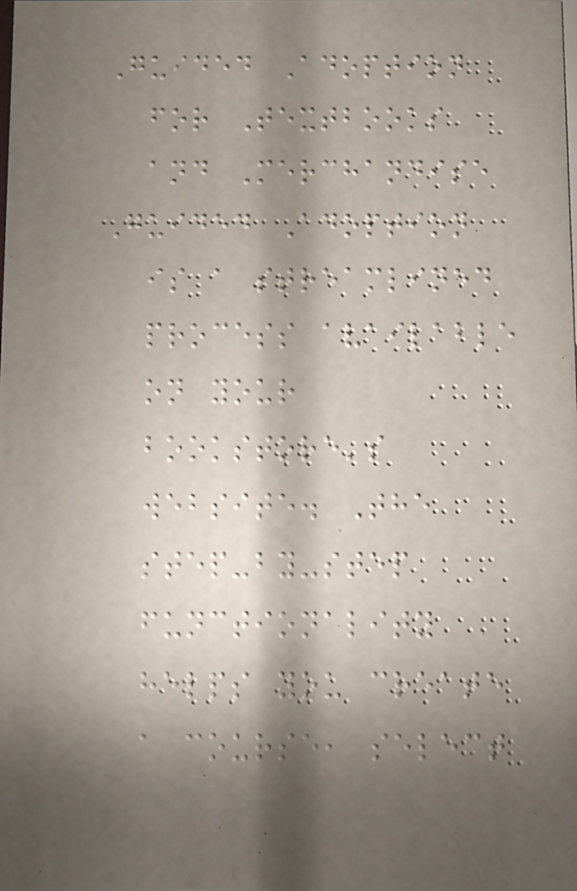Guided Adoption
for Textbooks
and Merchandise
Guided Adoption
is a streamlined
process available
on your
bookstore's
website. The
step-by-step
functionality
helps you create
a course, select
